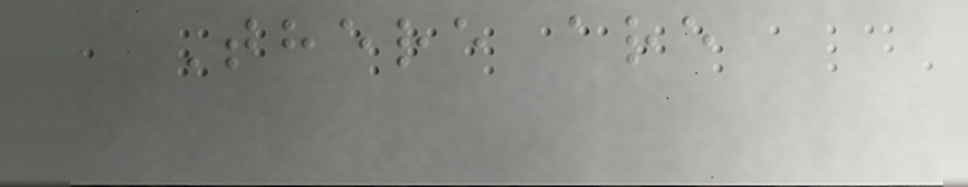There are
